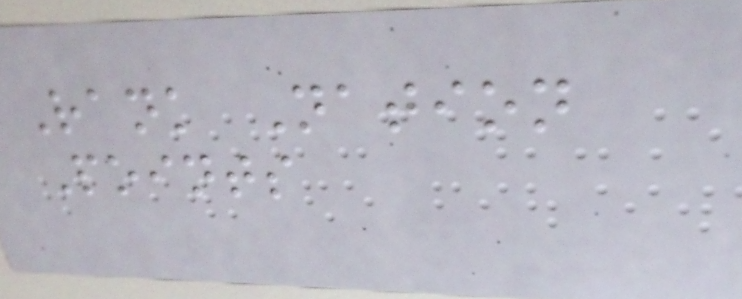Rank Nation
Points
